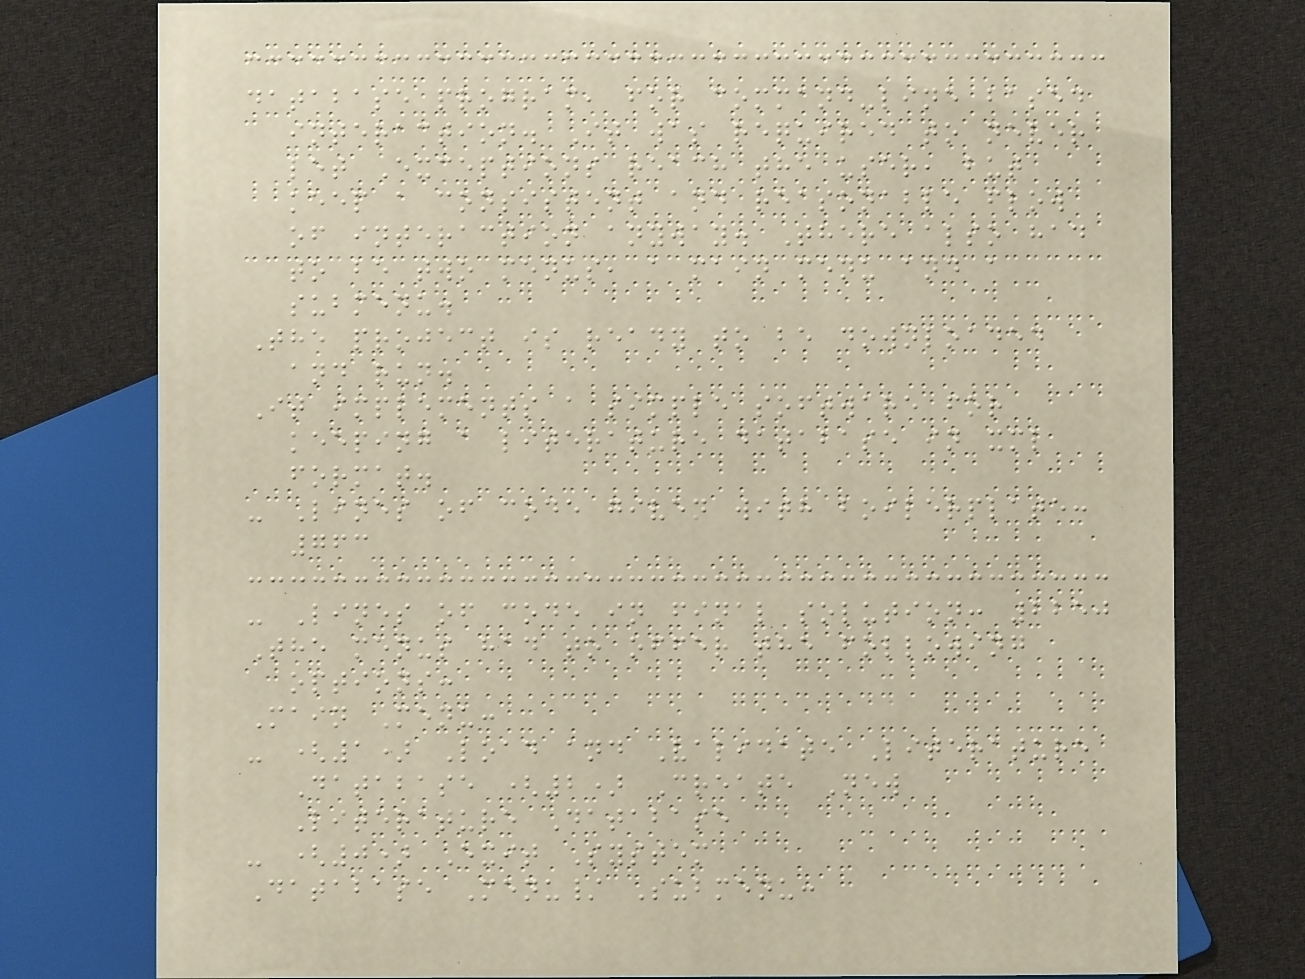database program, for command-line based
interaction. It was required to never
let Exceptions reach the user, but
keep a consistent and reasonable flow
of interaction anyway. There also had
to be two menus, a main menu and a
submenu.
The project is ready to be downloaded
and run.
It implements a simple software for
keeping a literature database in xml
format.
- Lines of code given with boilerplate:
763
- Lines of code in final solution: 2250
The menus had to offer the following
options:
Main Menu:
- (1) Load and Validate Literature
Database (2) Create New
Literature Database
- (0) Exit System
Database Menu/ Submenu:
